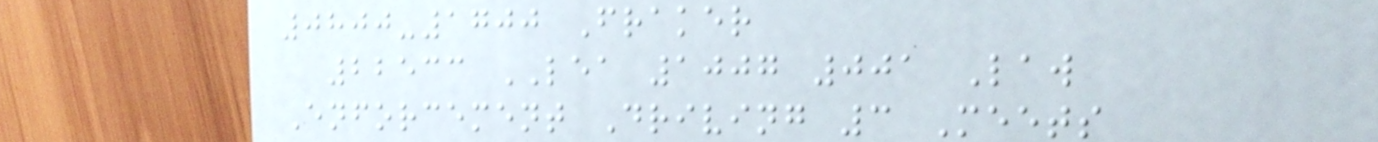0800-1700 Fraker
22533 LEA 1007 001 Law
Enforcement Driving 3 Meets
